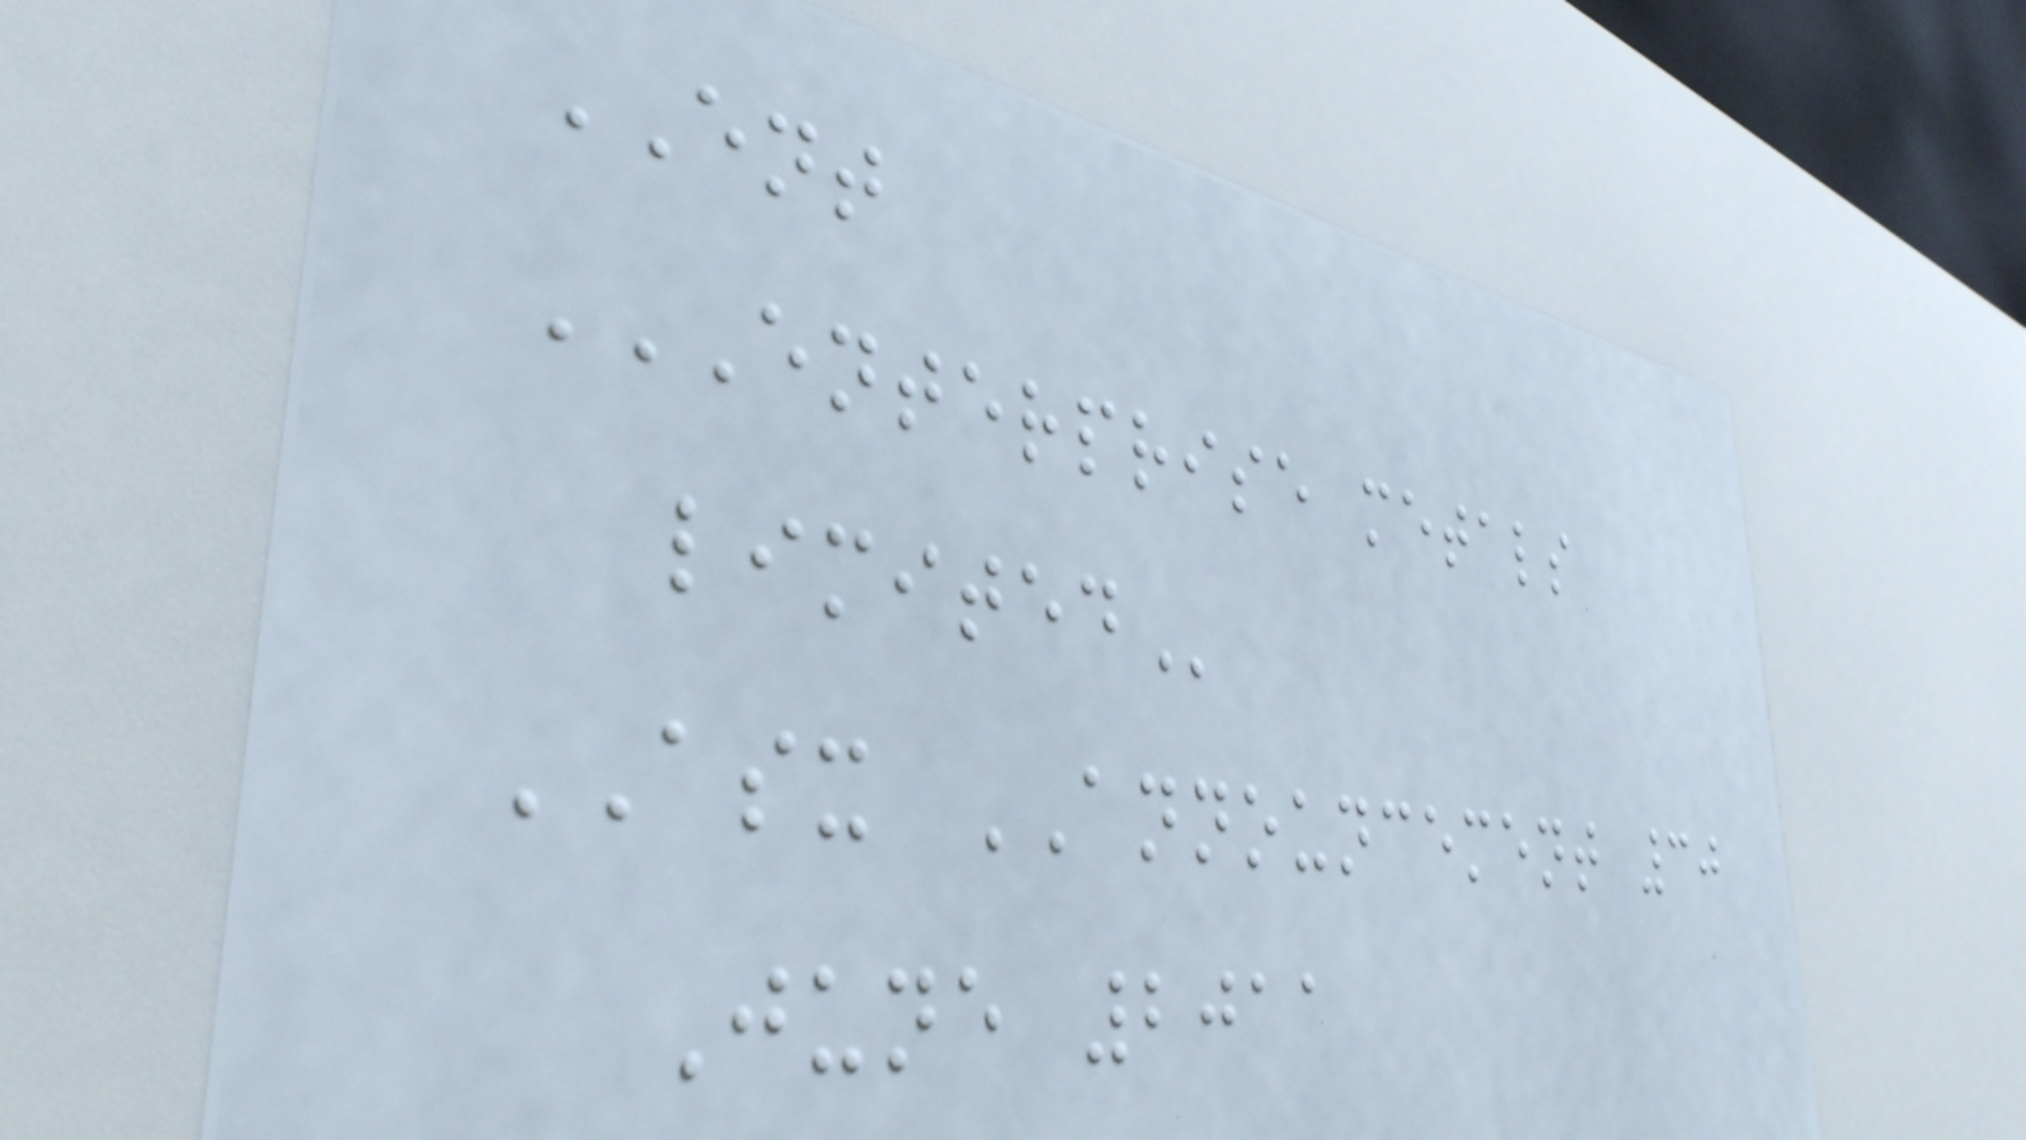ENT
ENTERPRISE METALS
LIMITED
ASX ANNOUNCEMENT 30
June 2011
